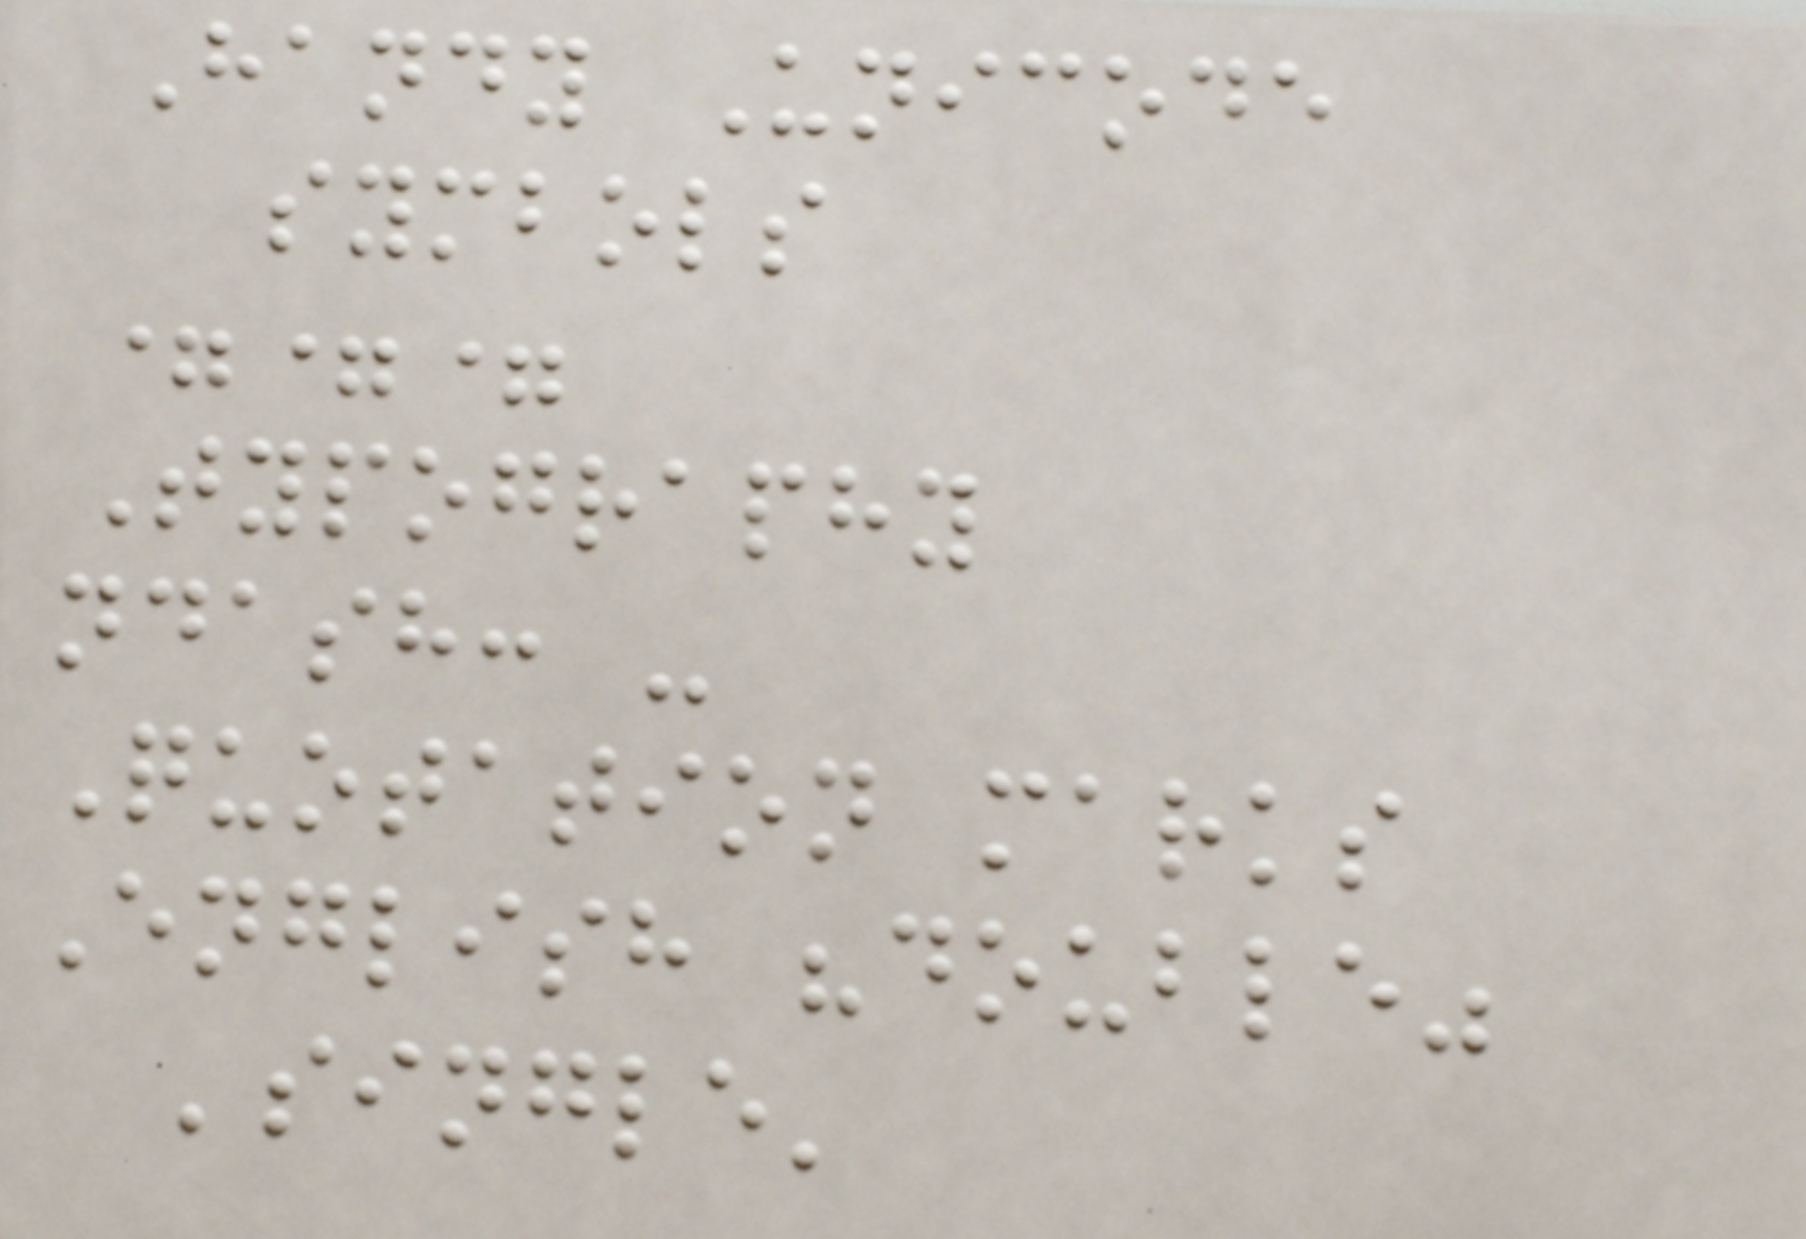Handy Unicode
symbols
===
Typography
ndash: -
Quotation marks
English "double"
'single'
